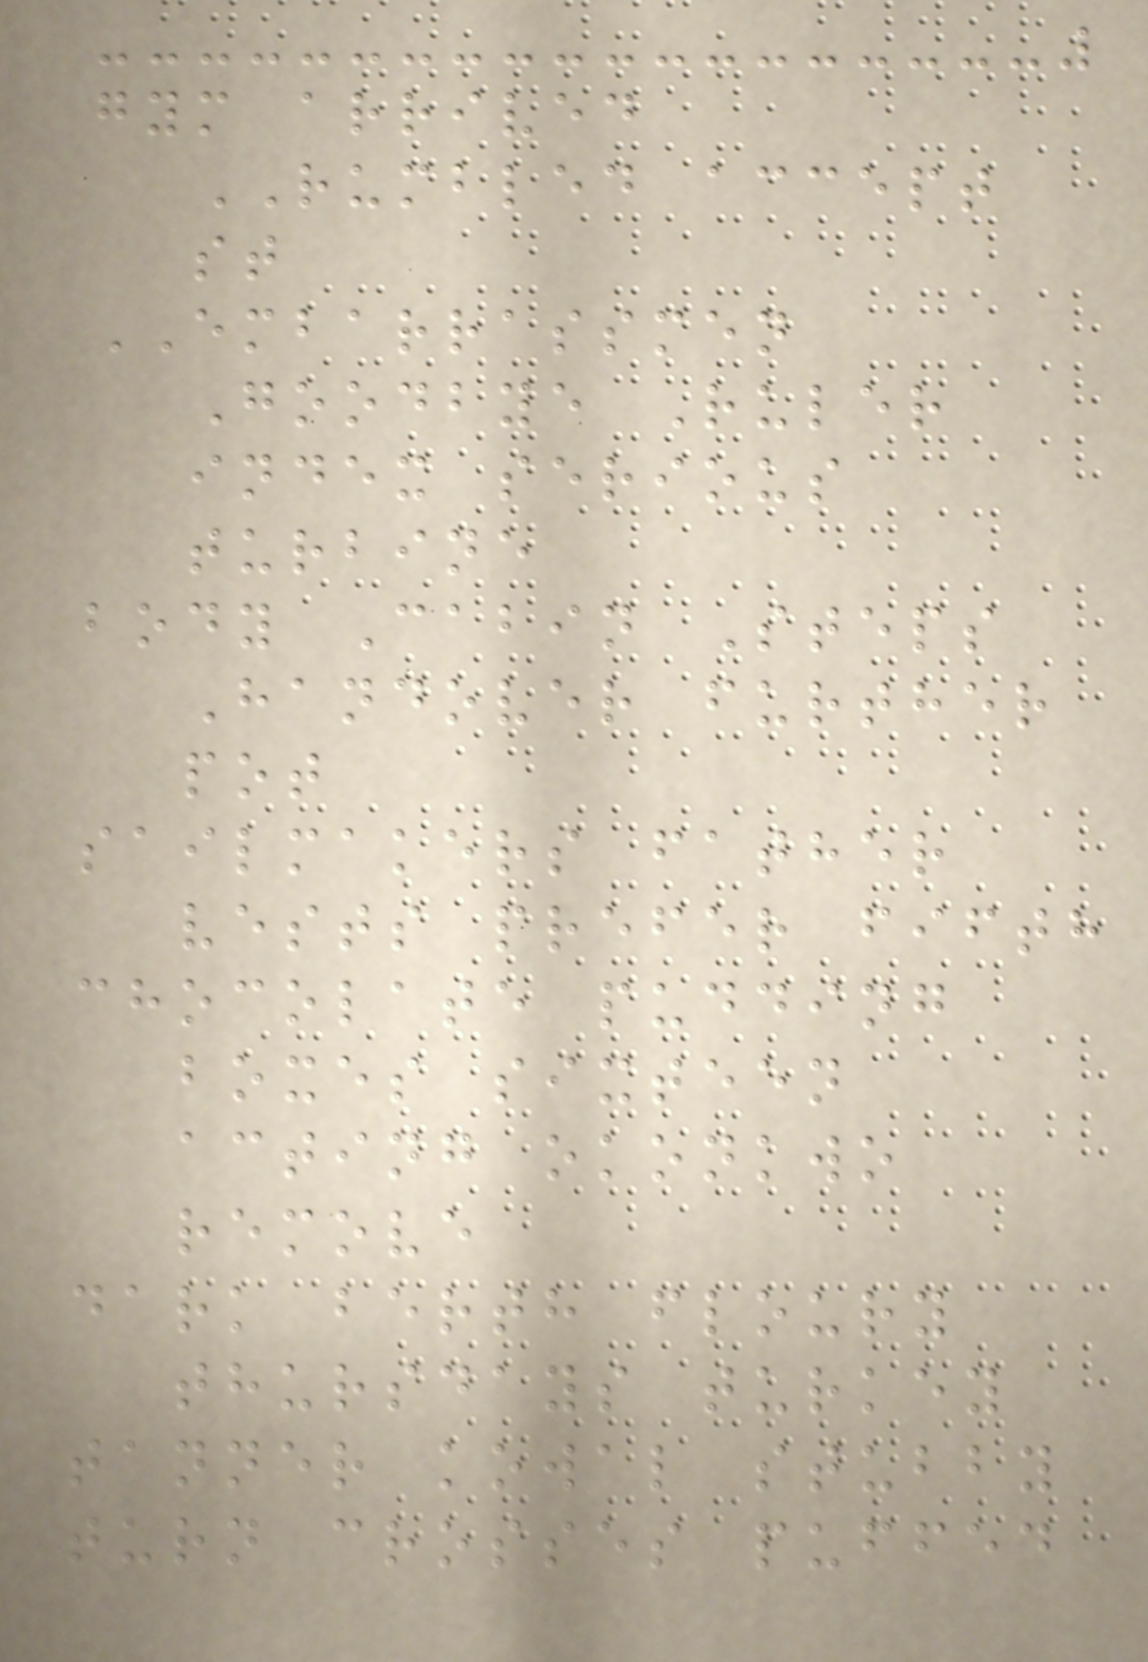gym arrived
RUMBLED accept
st
EMBARRASSMEN
Goodbye Ruler
index serious
turbine
body Cabin Steps
Handover further
pot
sailmakers father
vests prefer fifth
chocolate pudding
boxes sixteen
acting okonkwo
remove
dark berth floury
thursdays turkey
tanner kowal stubby
turn crosses puffed
